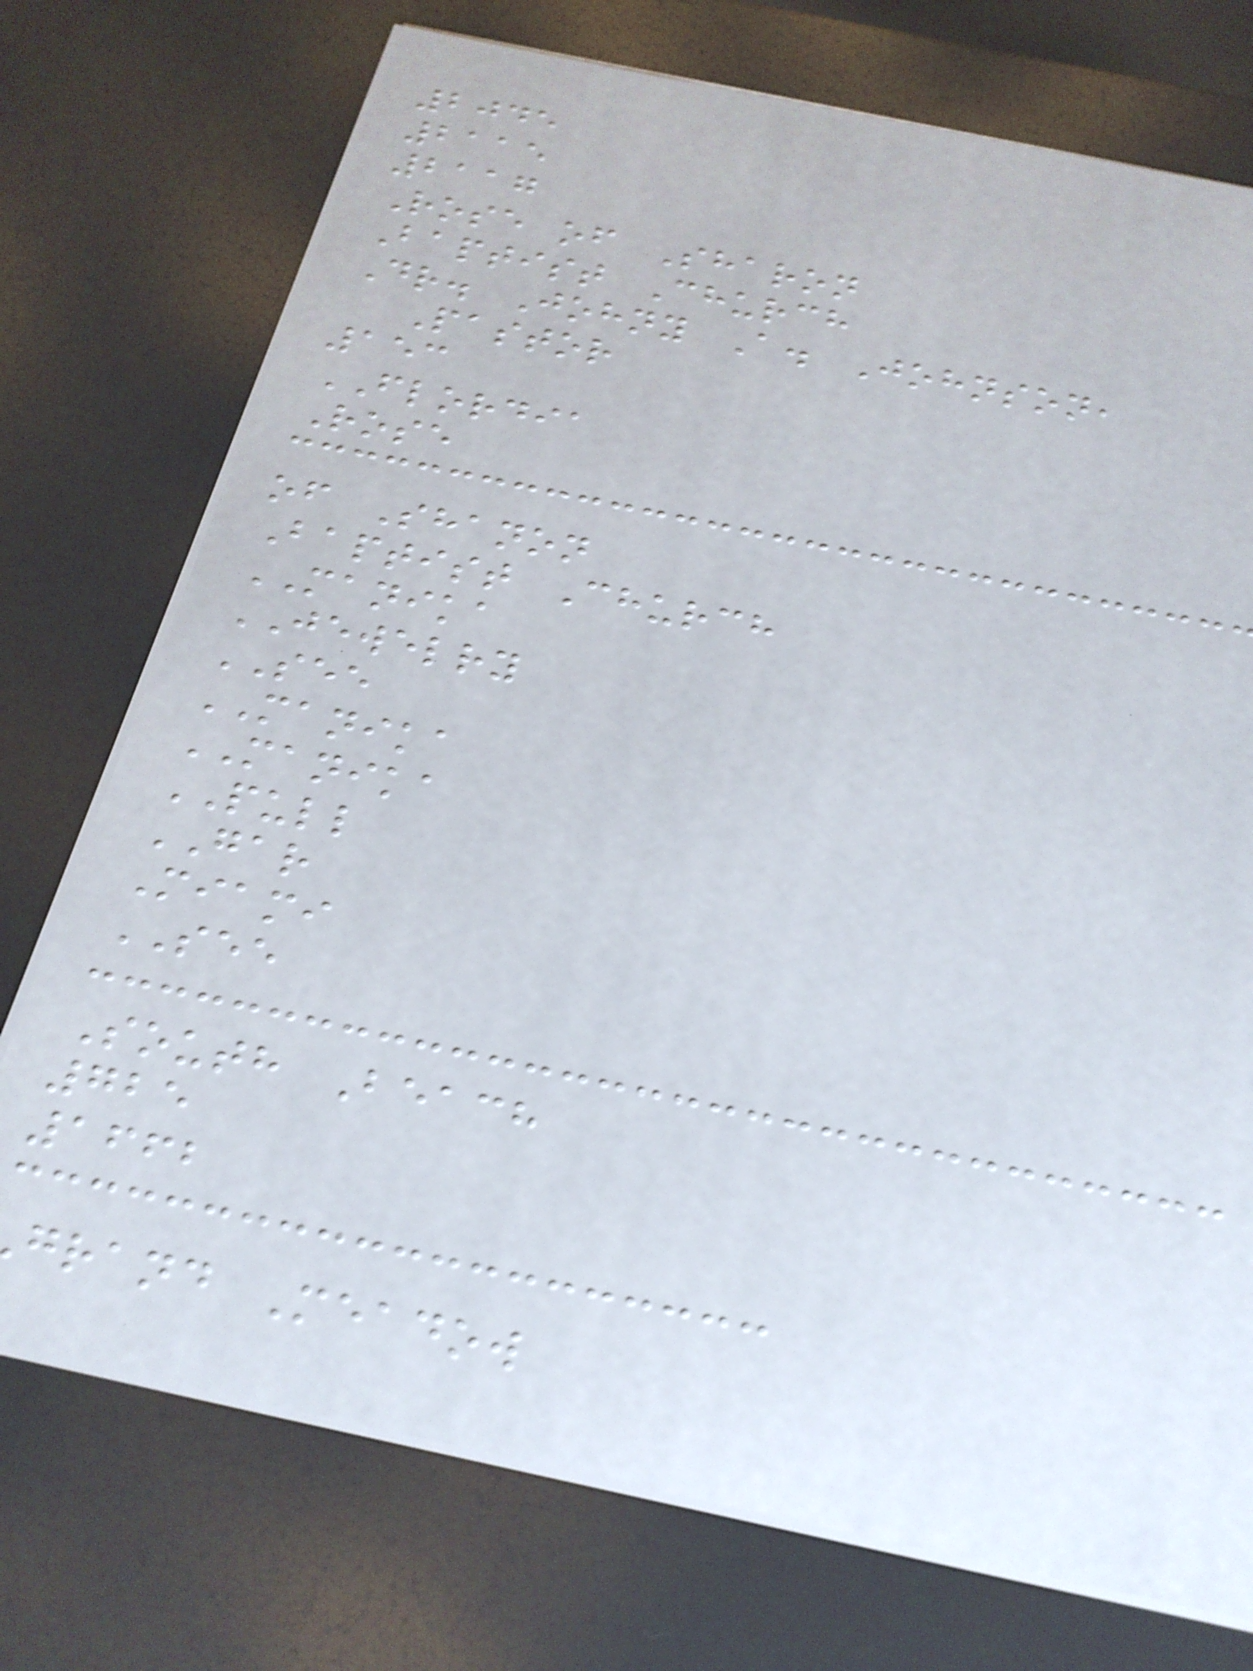2045
2115
2117
Rose of Sharon
Baptist Church
Dr. Johny A. Johnson,
Pastor
153
FLORDIA
Rose
of Shanon
Baptist Church
MANIKA
JEWELRY
SEE
MANIKA
MANIKA
PULL
GAR
Miami
SEE
South Beach
725
1662
grand Meadow
